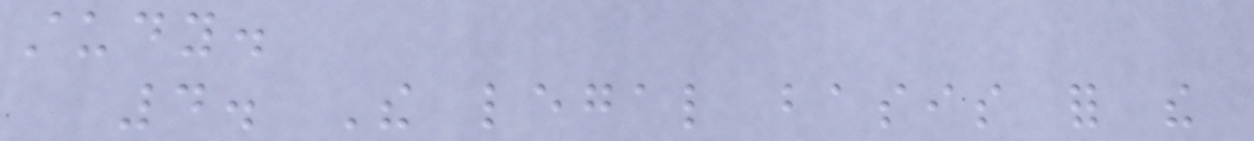study.
4. The legal basis for the
